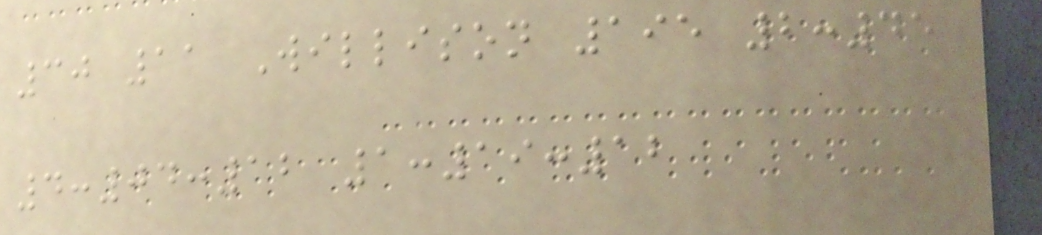30 11 Willison 195 2:45
4:04:12 1:19:12
